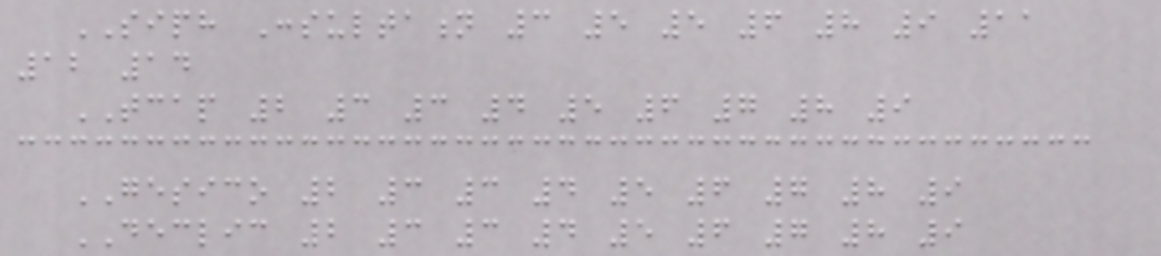SIPH Consultation 3 5 5 6 8 9 11
12 14
TCAP 2 3 3 4 5 6 7 8 9
GESICO 2 3 3 4 5 6 7 8 9
DECLIC 2 3 3 4 5 6 7 8 9
